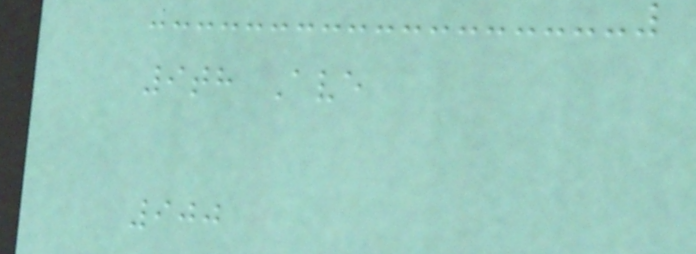9th Ave
900
